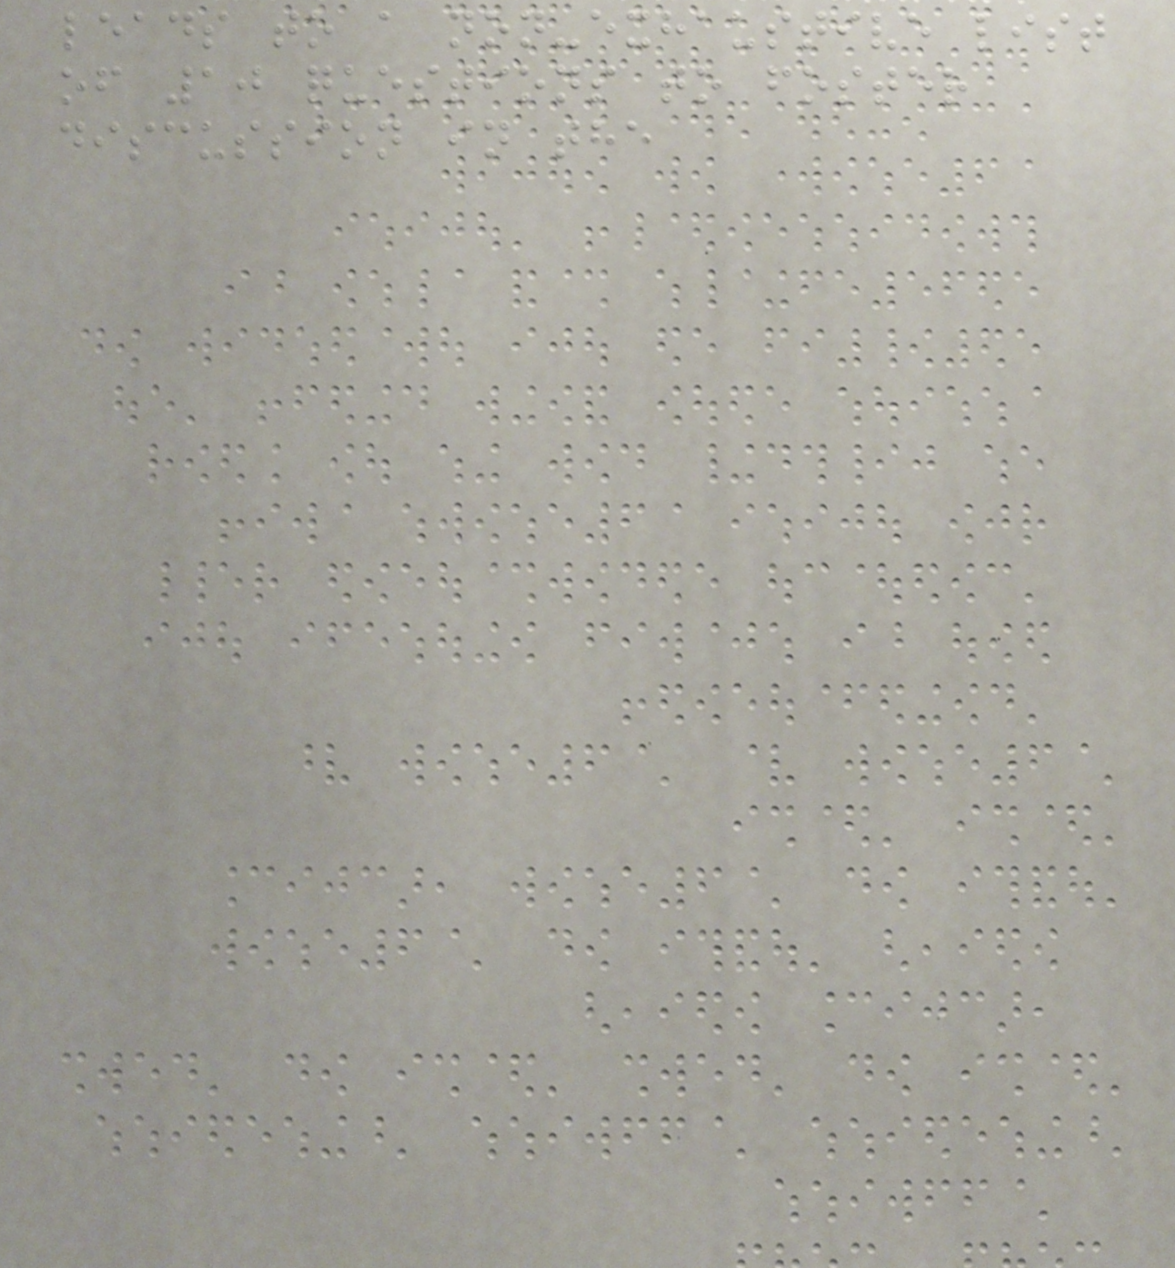leads to a non-exhaustive list
of 10 questions to foster
discussion in the
